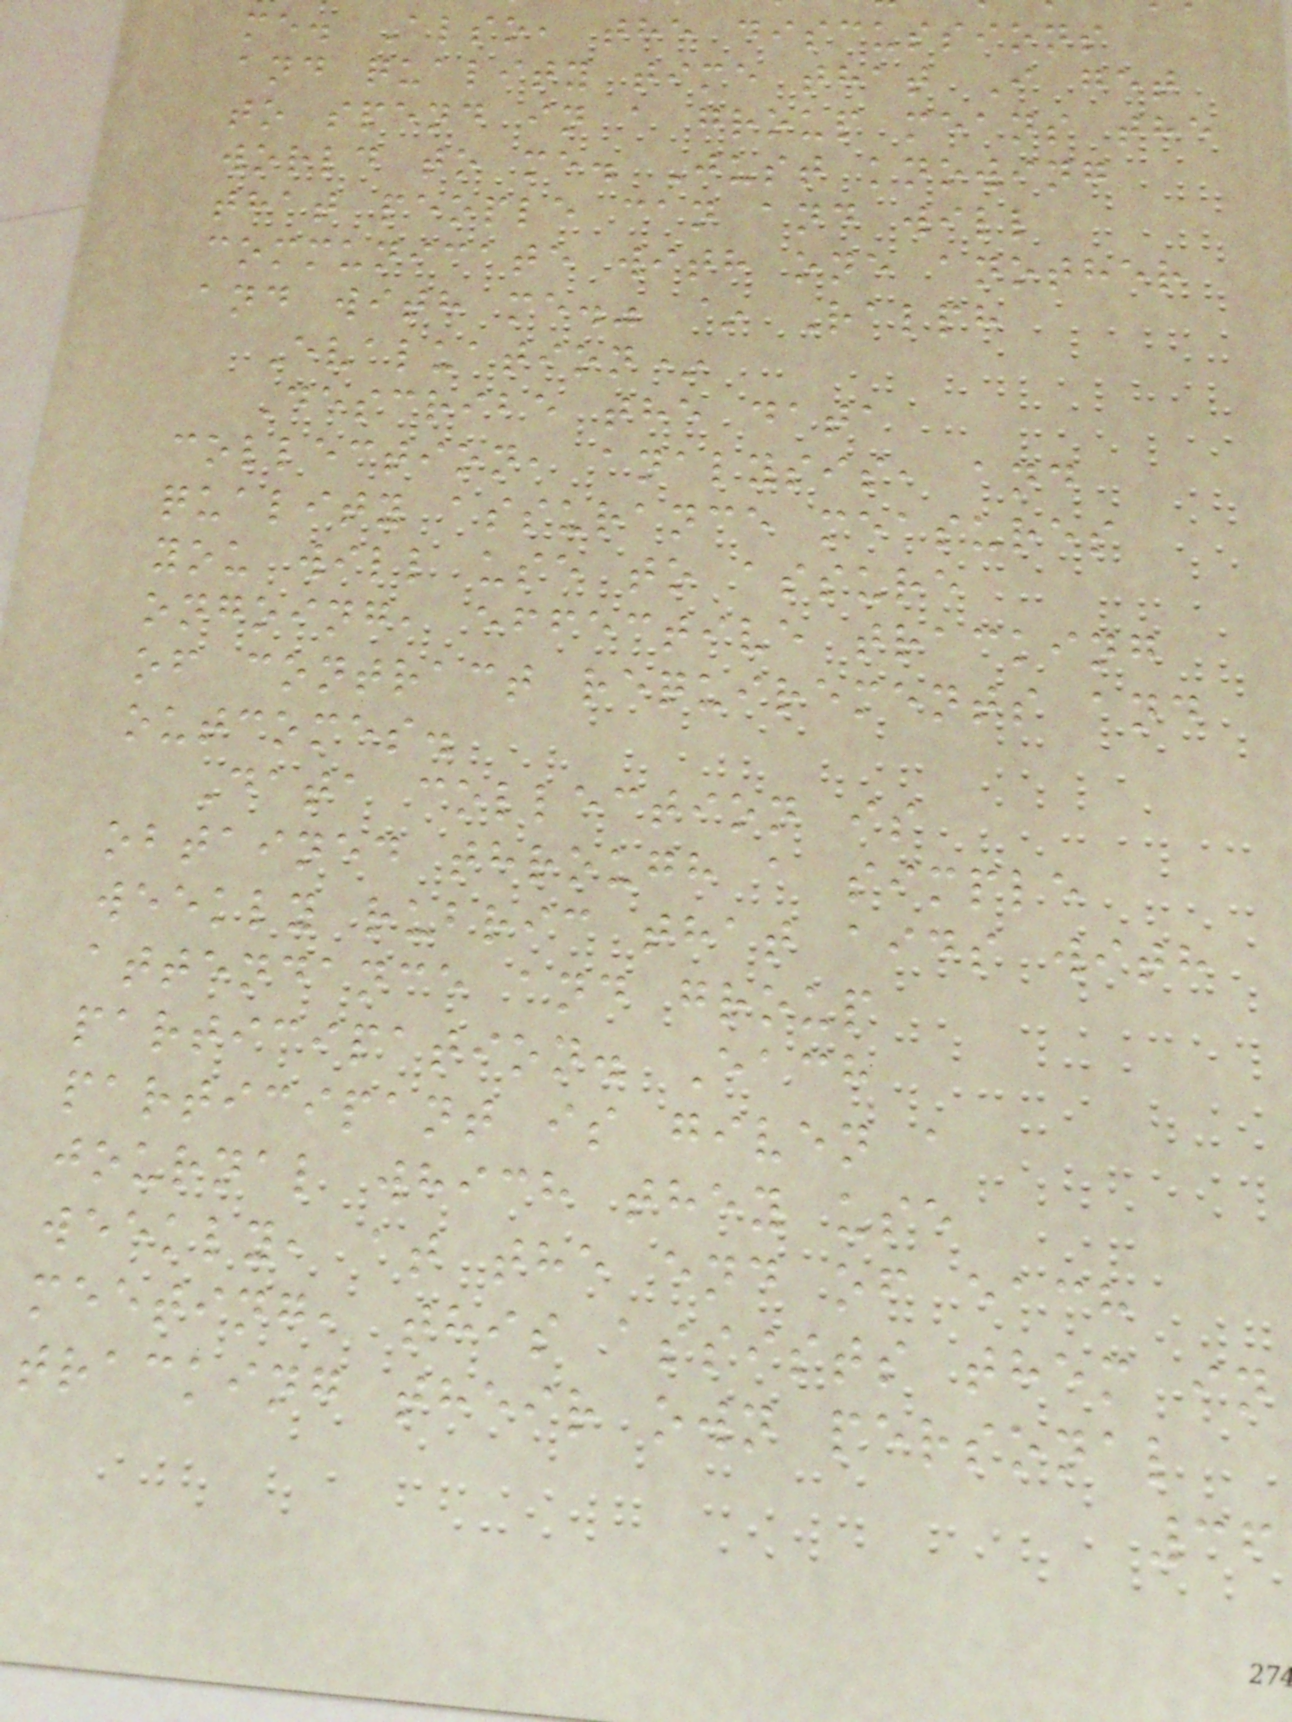me. Also, the discussions
and quality time that I get
to spend in a group means the
world to me. Just knowing
that people can and will
communicate with one another
and with me." ~ Ralph
Evaluation*
Describe the data
collection, analysis, and
quality assurance measures
you will use to assure
ongoing, effective tracking
of contract requirements and
outcomes.
Data collection is
obtained through a simple
weekly rubric that aids with
attendance and group
participation. Each
participant is given a
journal which they use
weekly, at the end of each
meeting, this assists them in
tracking their own personal
36
